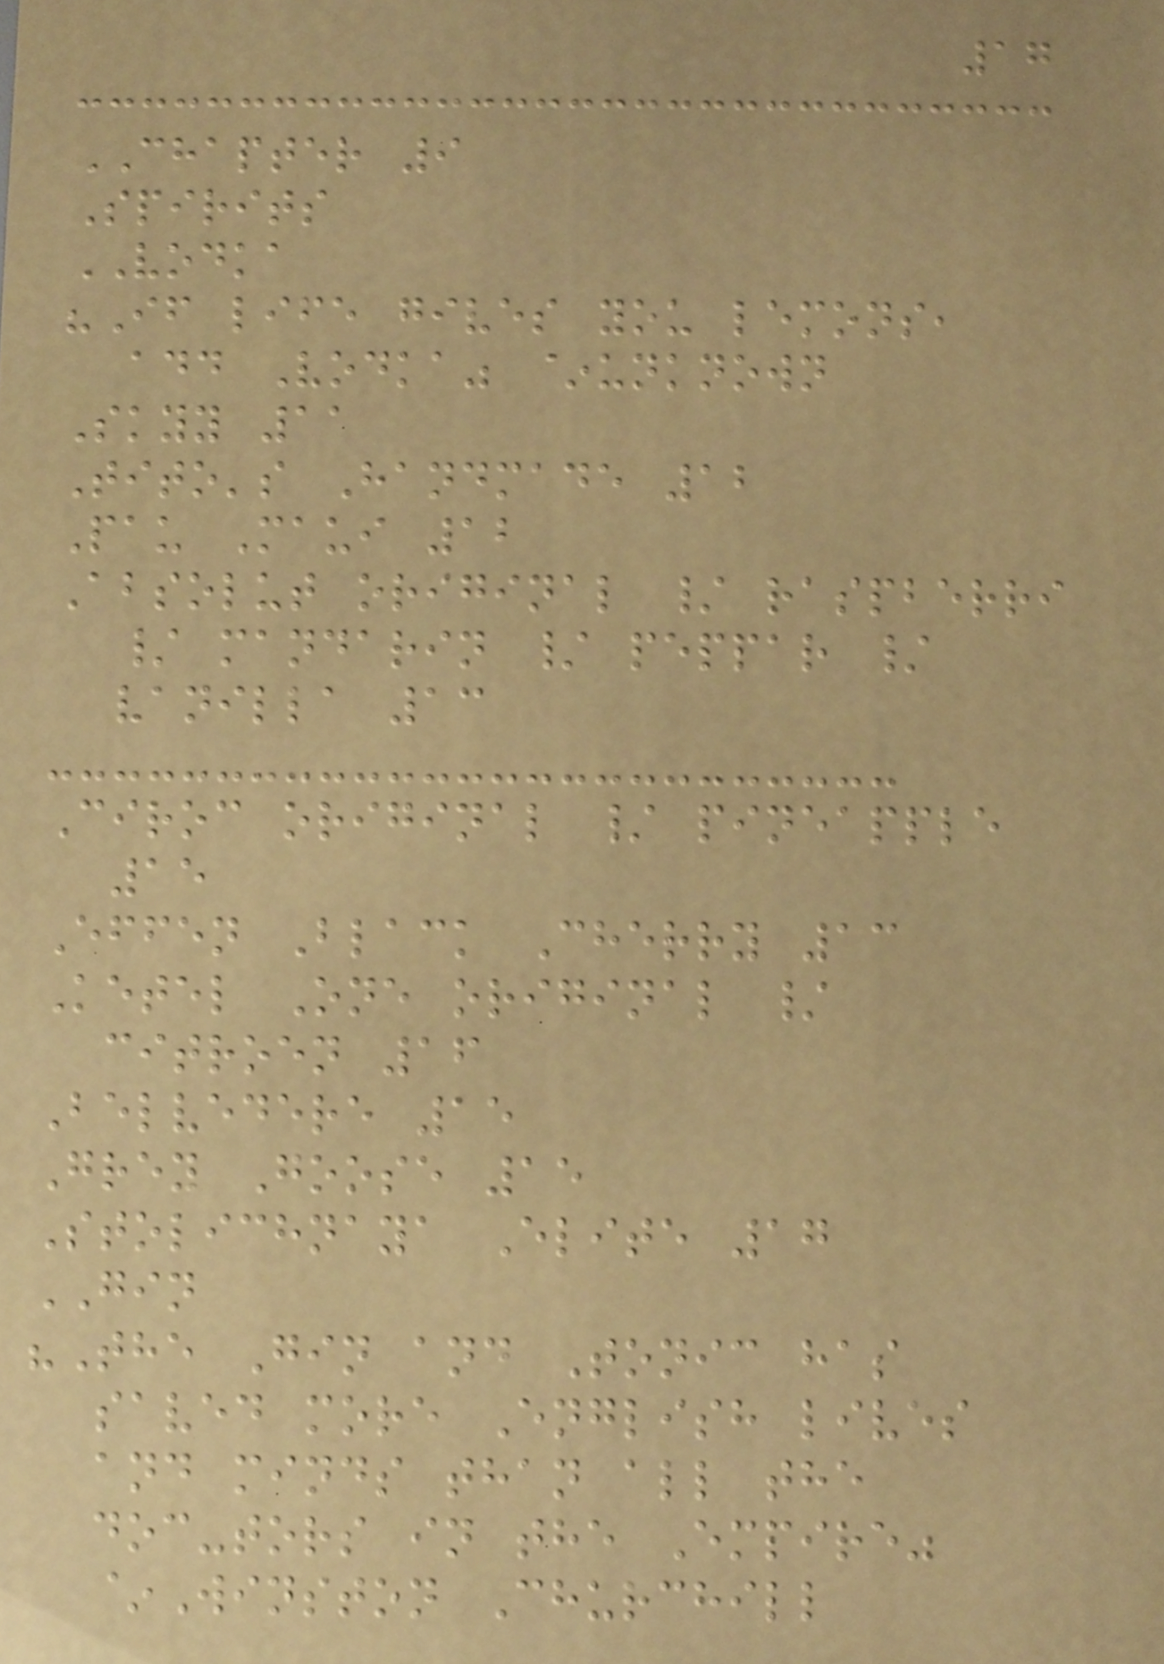17
CHAPTER 9
Spirits
VODKA
"If life gives you lemons,
add Vodka" ~unknown
Skyy 11
Tito's Handmade 12
Pau Maui 12
Absolut original / raspberri
/ mandarin / peppar /
vanilla 13
Ciroc original / pineapple
15
Effen Black Cherry 13
Ketel One original /
citroen 16
Belvedere 15
Grey Goose 15
Stolichnaya Elite 17
GIN
"The Gin and Tonic has
saved more English lives
and minds than all the
doc-tors in the Empire"
~Winston Churchill
